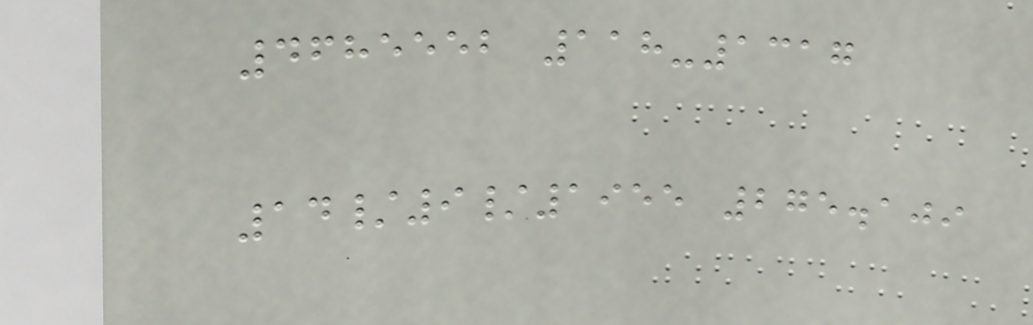4685552 118-1317
14/9/1955 275.109
